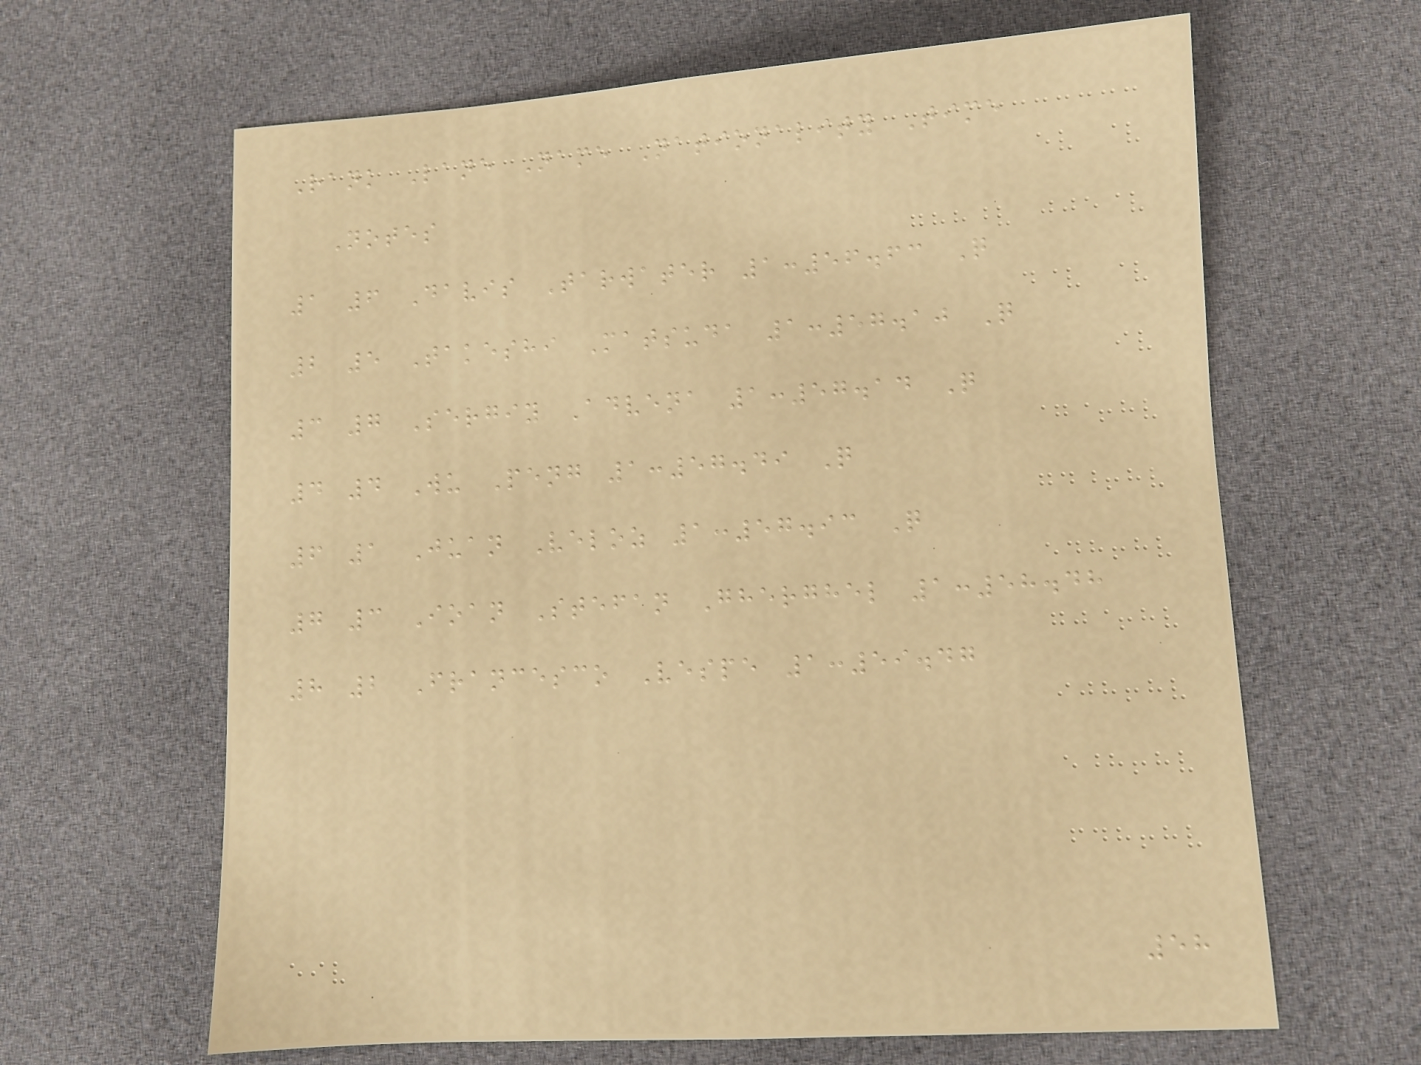Rank Lane Name Nationality Time
Notes
1 6 Davis Tarwater 1:56.63 Q
2 5 Takeshi Matsuda 1:57.10 Q
3 7 Sergiy Advena 1:57.14 Q
4 4 Wu Peng 1:57.49 Q
6 1 Juan Veloz 1:57.93 Q
7 3 Ioan Stefan Gherghel 1:58.48
8 2 Francesco Vespe 1:59.47
58
